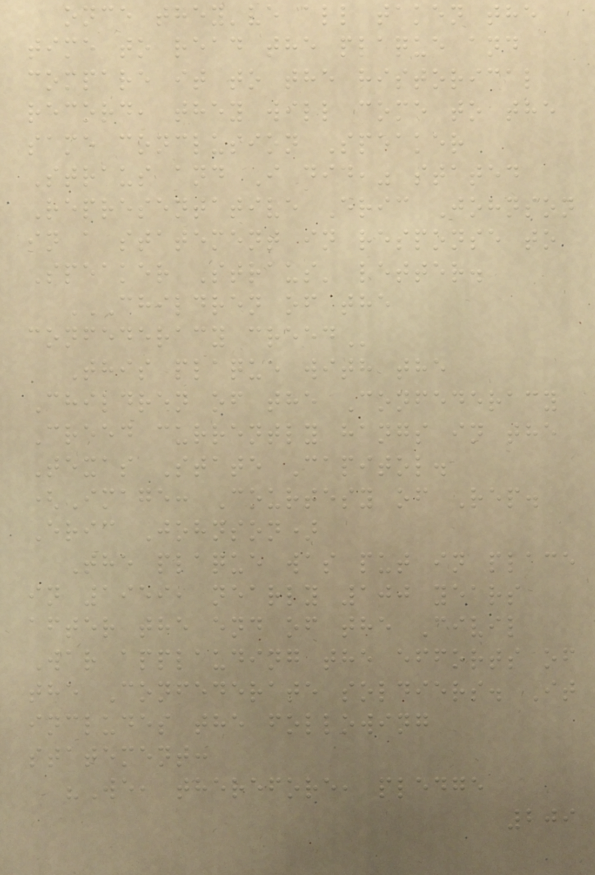once they've all taken the
time to read the plaque and
compare it to the historical
record, they will come to the
same conclusion Speaker
Straus and I did," stated
Representative Eric Johnson
in a statement in response to
Speaker Straus' letter.
CHILDREN OF THE
CONFEDERACY CREED
This plaque with the
Children of the Confederacy
Creed currently hangs in the
Texas State Capitol.
(Image: Courtesy of Rep.
Eric Johnson)
The plaque was put in place
in 1959, nearly 100 years
after the end of the Civil
War applauding the efforts of
the Confederate soldiers. It
includes the following
statement:
"We, therefore, pledge
209
